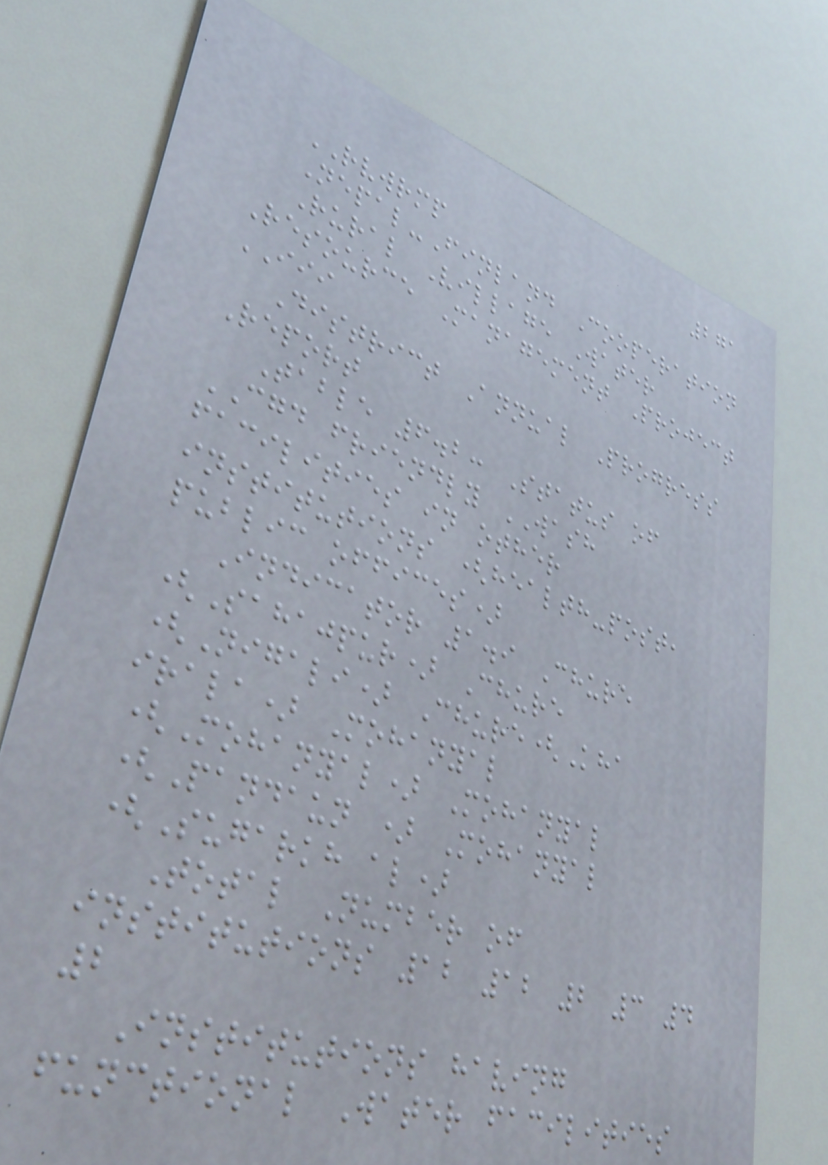271
RVWRMP
Nepal-Finland Cooperation
Rural Village Water
Resource Management Project
III
District Annual Progress
Report
Table 6.2: Status of
CGD friendly WASH
facilities in other
institutions (health-post,
public offices)
Indicator 1.9 Chure
(Sahajpur) Chure
(Nigali) Chure(Kha
irala) Mohanyal
(Mohanyal) Mohanyal
(Pandaun ) Mohanyal
(Sugarkh al)
Total Number of
institutions 12 12 2 3 4
2
Institutions having
functional Water facilities
